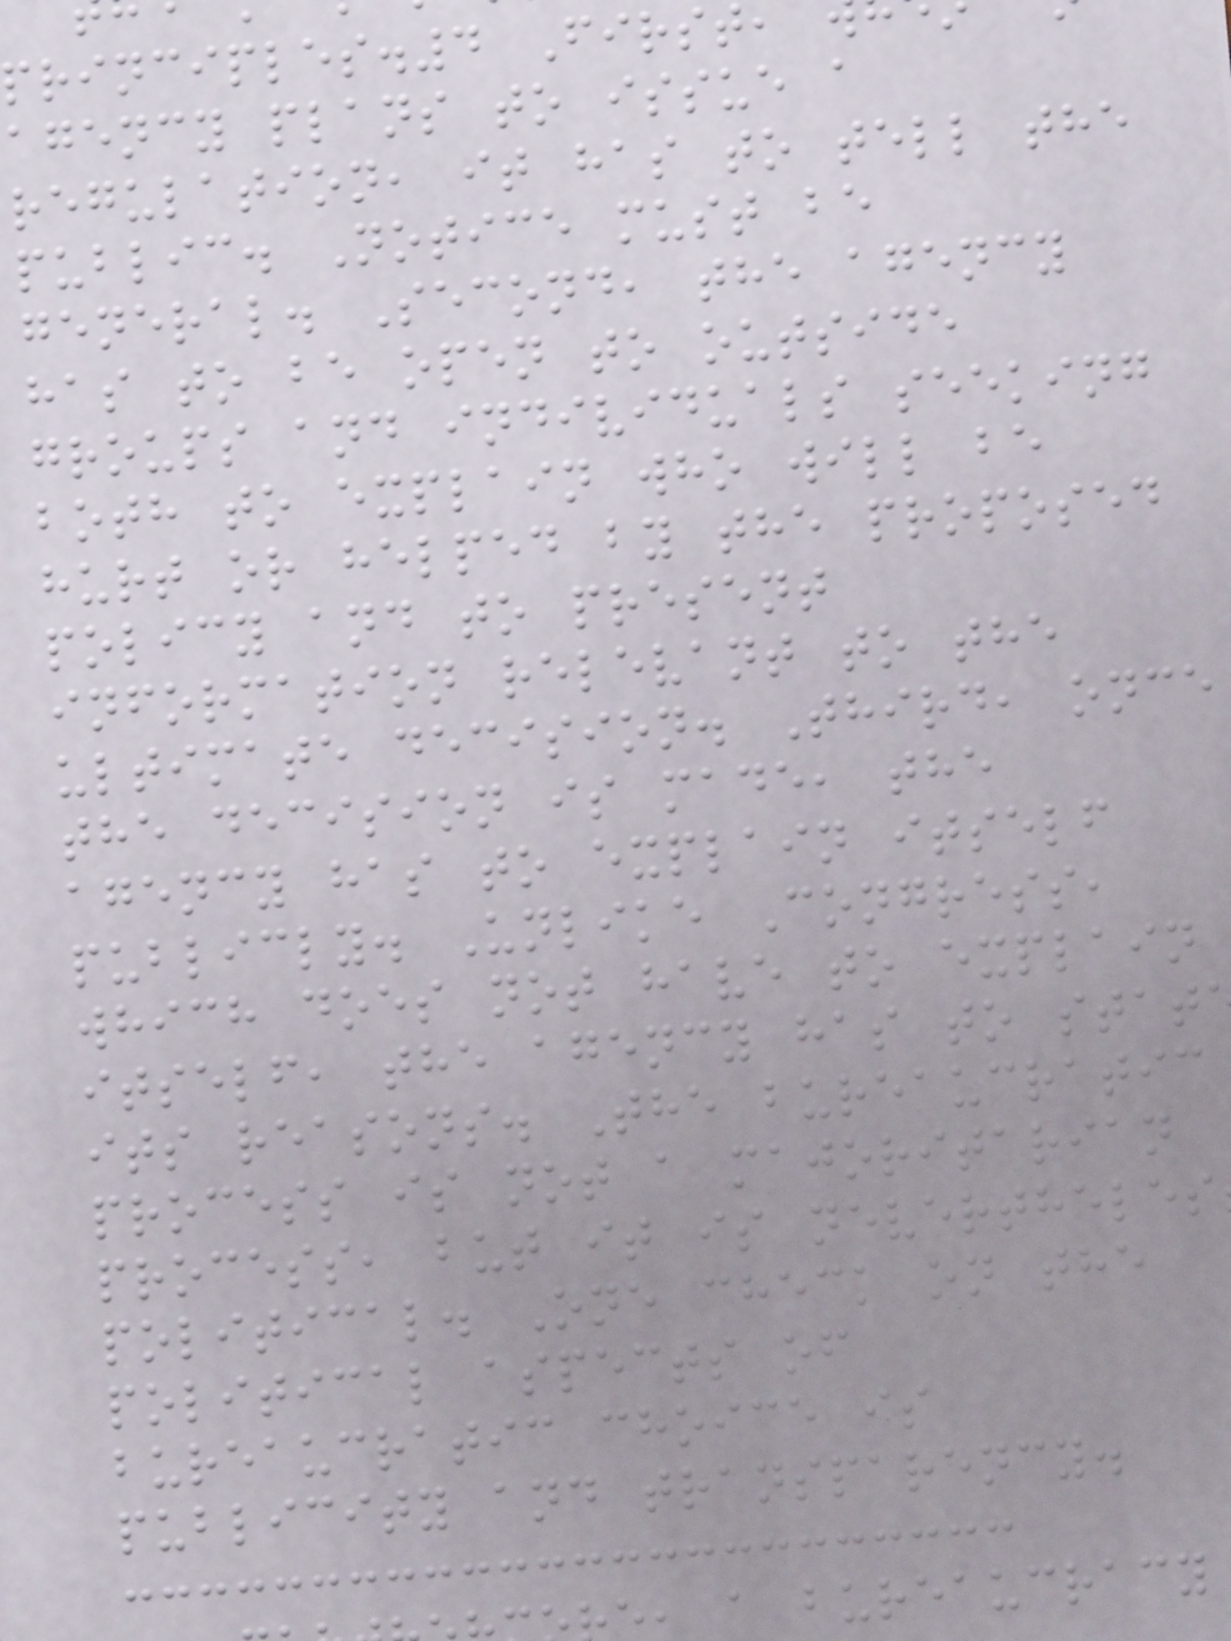principles.4 First
agency plans to issue a
regulation, it has to tell the
public. Notice must be
general. Second, the agency
has to be open to outside
groups and individuals seeking
both to explain who will be
hurt or helped by the proposed
policy and to present
information relevant to the
ultimate decision. Third, once
the decision is made, the
agency has to explain itself
publicly. Unlike Congress,
which does not have to explain
itself, the agency has to stat
its reasons. The bureaucratic
process is not a majoritarian
process, but it is nevertheles
political. One check on the
political aspects of
bureaucratic choice is
publicity and transparency.
, a bureaucracy
